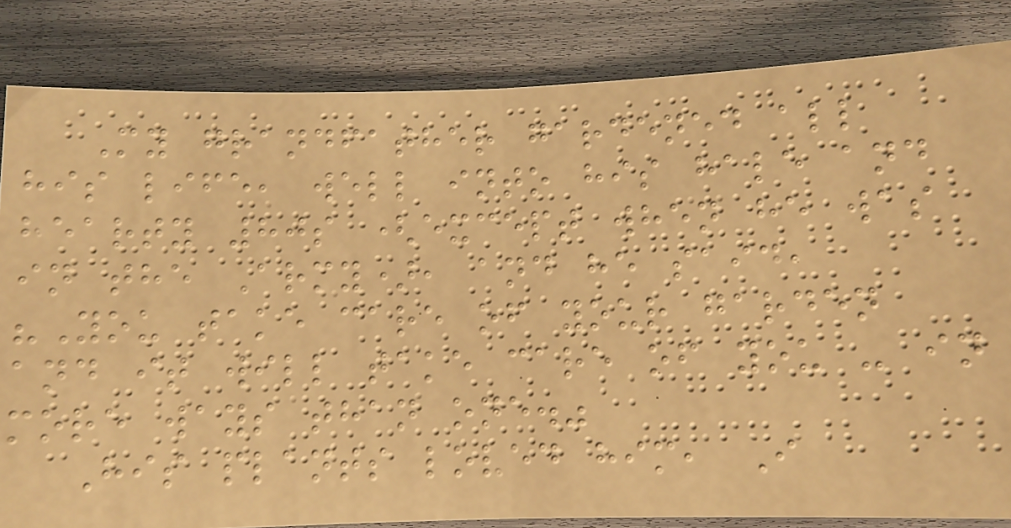My grandfather gardened all
his life, well into his hale and
hearty 80s (except when he was
in the Army), and he said,
"You take care of your garden
and it will take care of you - in
more ways than one."
His plants loved him, I
